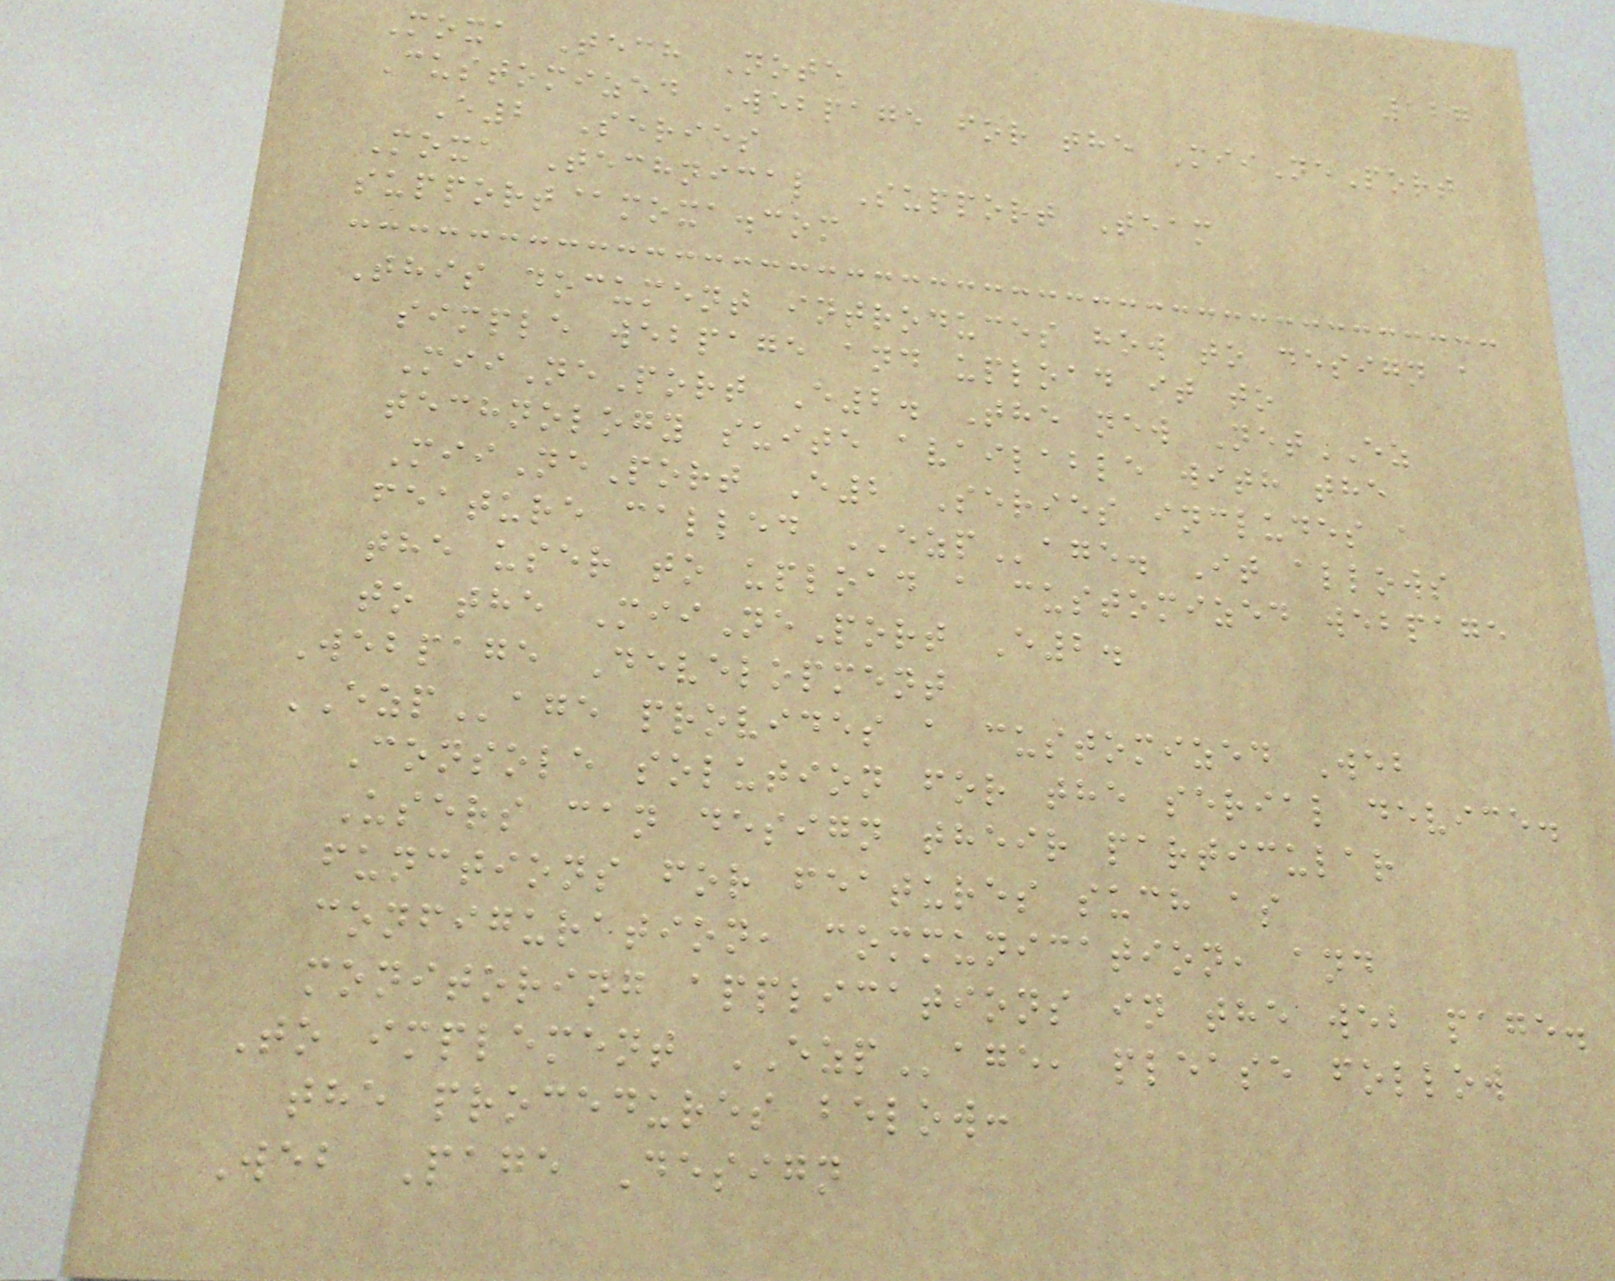127
Moxa Tech Note
Customized Webpage for the MiiNePort
E2 Series
Moxa Technical Support Team
support@moxa.com
This document introduces how to design a
simple webpage and upload it to
MiiNePort E2. The new NetEZ
technology suite available with the
MiiNePort E2 Series includes a
feature called EZPage. It allows
the user to upload a customized webpage
to the MiiNePort E2.
Webpage Development
EZPage provides a customized Web
Console solution for the serial device.
Users can design their particular
functions for features such as
configuration, communication, and
monitoring applications in the web page.
To implement EZPage, please follow
the procedures below:
Web Page Design
